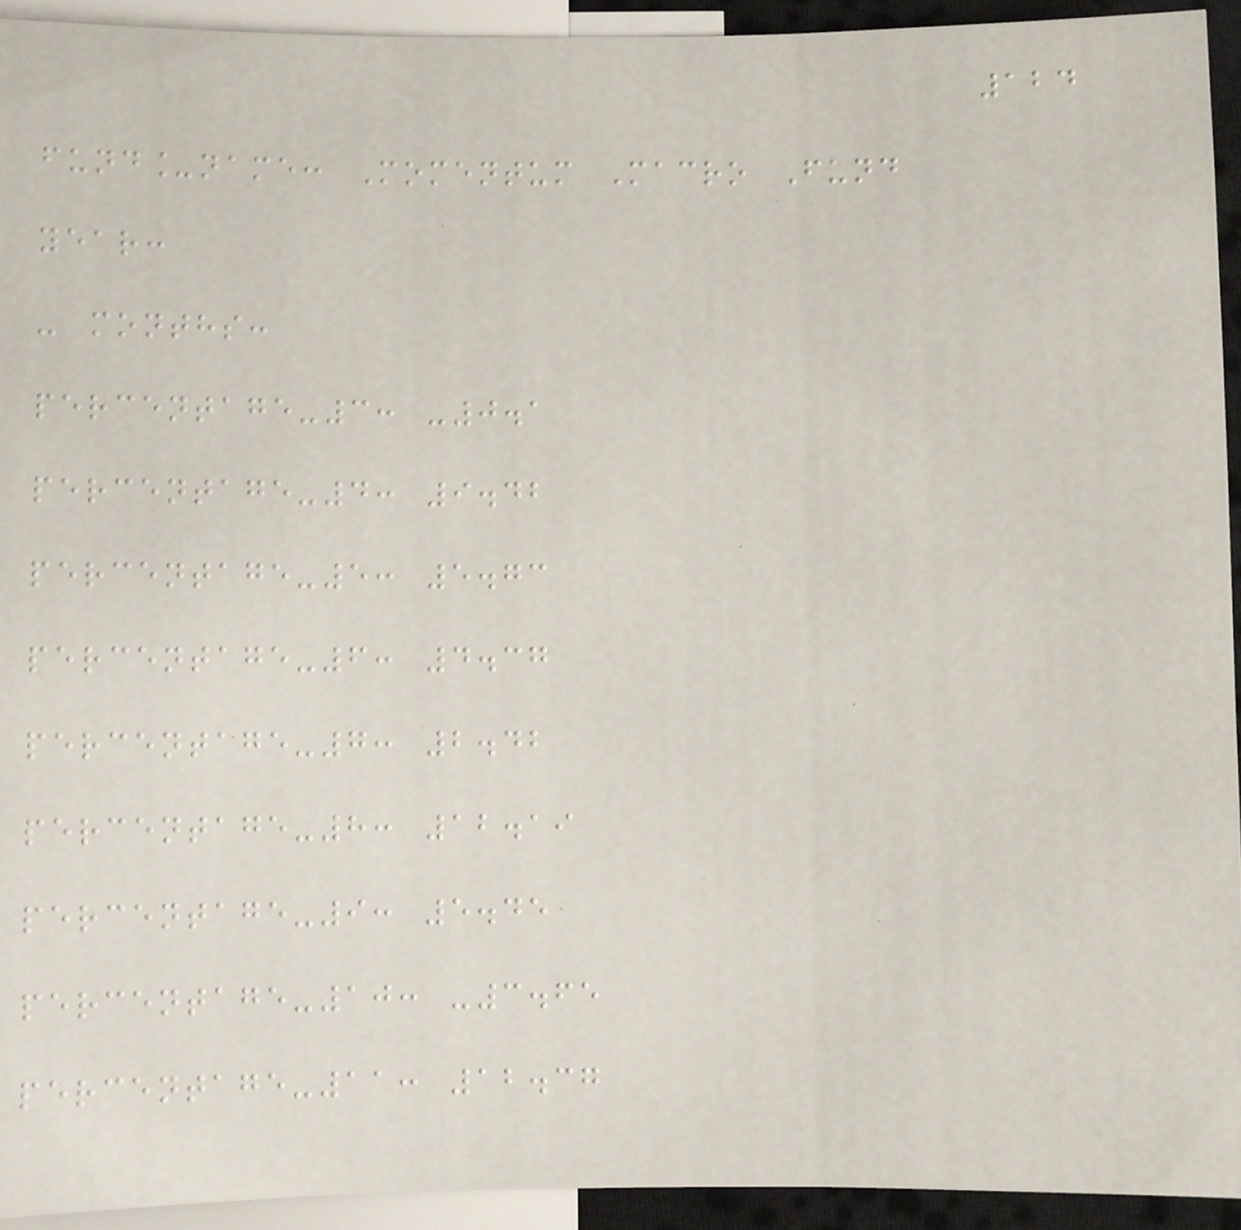124
fund_name: Momentum Macro Fund
year:
- months:
percentage-3: -0.1
percentage-4: 9.42
percentage-5: 5.73
percentage-6: 4.37
percentage-7: 2.42
percentage-8: 12.19
percentage-9: 5.45
percentage-10: -3.65
percentage-11: 12.37
